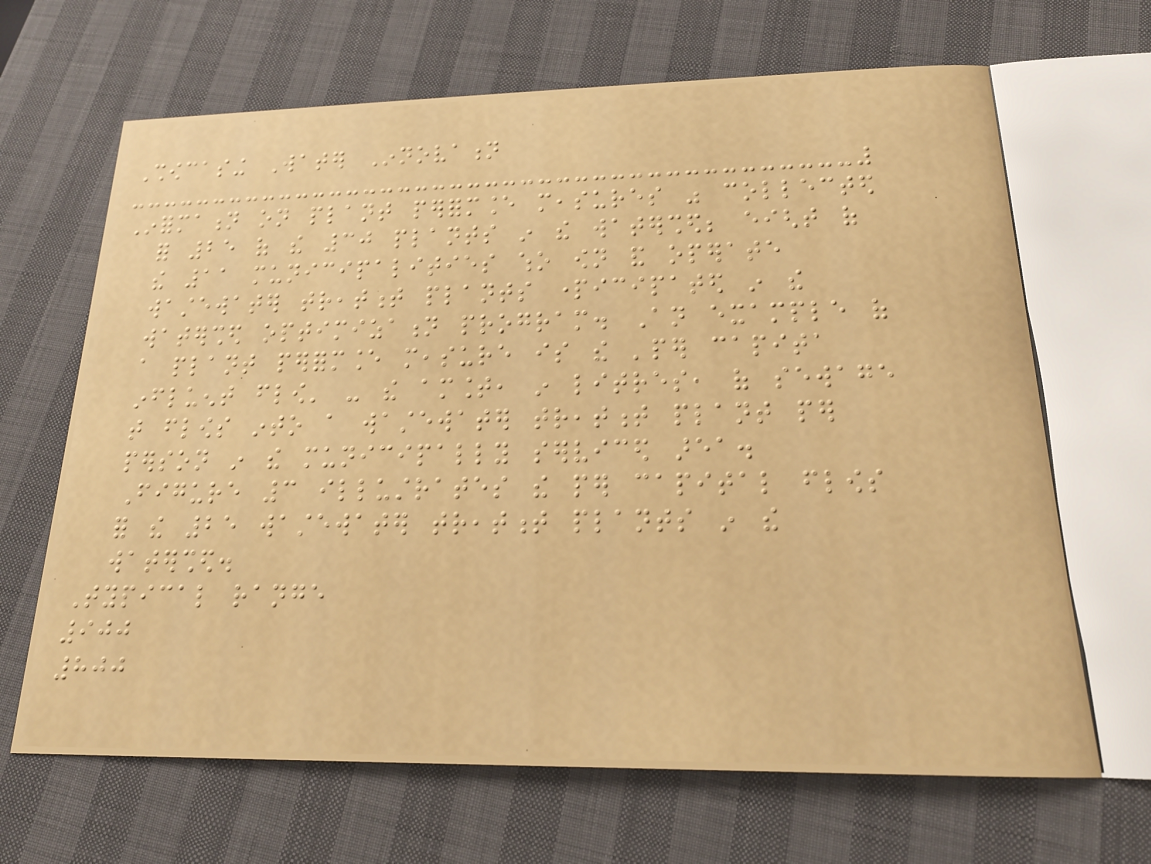Showcasing Water Innovation
Information on plant performance measures was collected
for 25 of the 30 plants in the watershed; eight of
the 11 municipalities who own and operate
wastewater treatment plants participated in the
watershed optimization program. An example of
a plant performance measure is the 'per capita
influent flow' - the amount, in litres, of sewage
that flows into a wastewater treatment plant per
person in the municipally serviced area.
Figure 3 illustrates the per capital flows
for the 25 wastewater treatment plants in the
watershed.
Typical range
900
800
